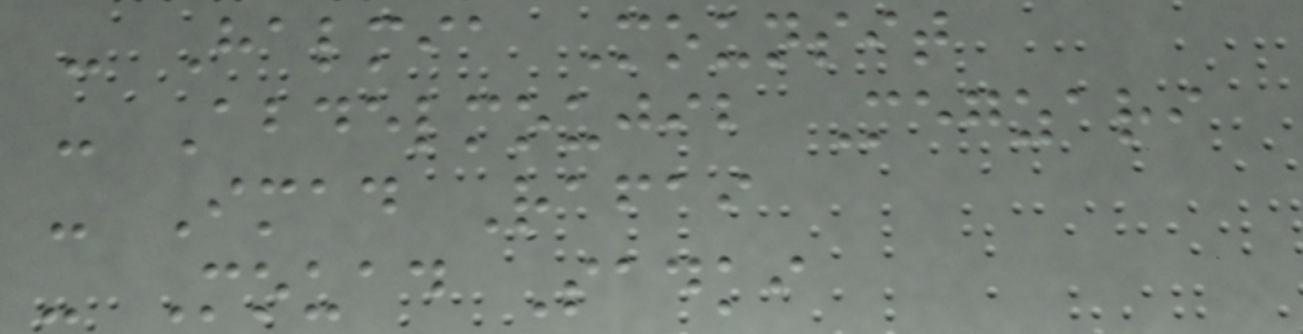- Halmia Mounsit
- Abdelmoujib Megzari
- Imad Rafai
- Mouad Sadki
